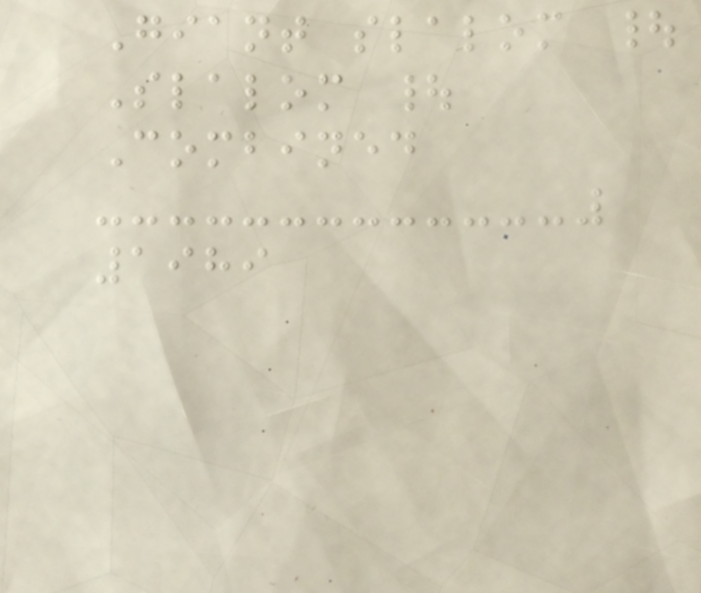Giant slalom |
Slalom |
Combined
1989
